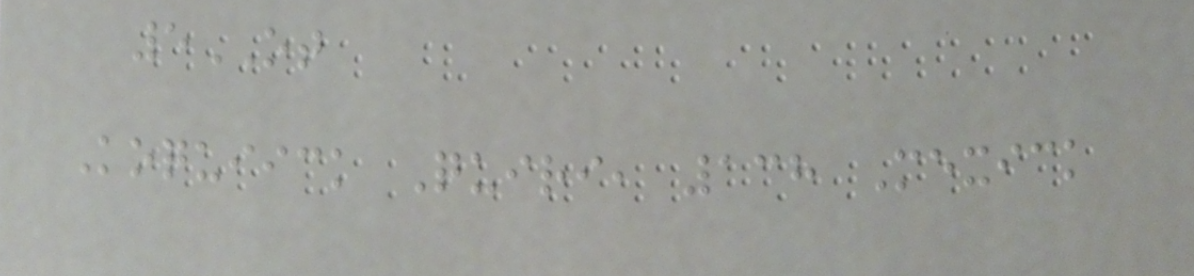5OT
Koquiick Quiri, 138 Mexick
